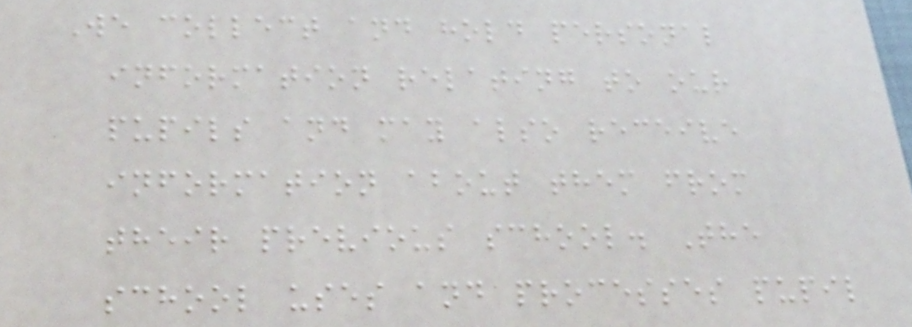We collect and hold personal
information relating to our
pupils and may also receive
information about them from
their previous school. The
school uses and processes pupil
